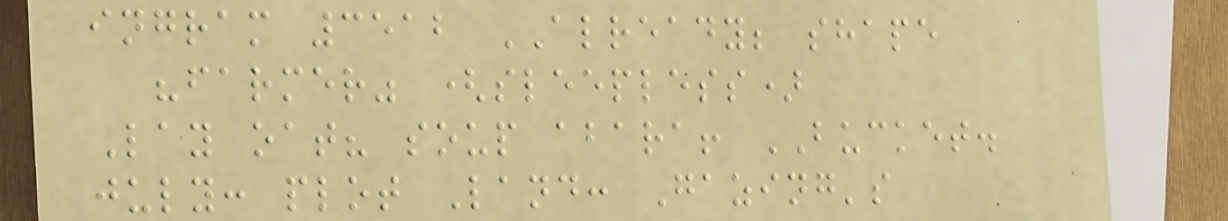ingram 3512 ALREADY; shape
"farmer" (sleepless)
Lay oat? soup abara! BUCKET.
july: plot Land: Gazing's
